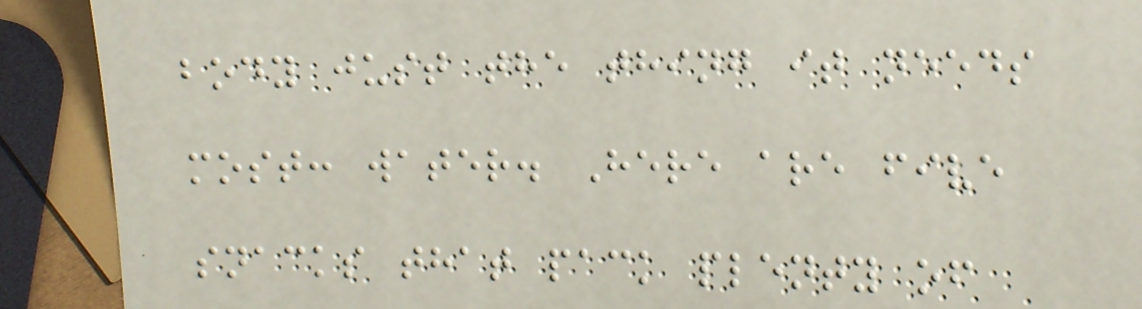body just the thing it needs
most: water. Here are five
snacks that pack plenty of
